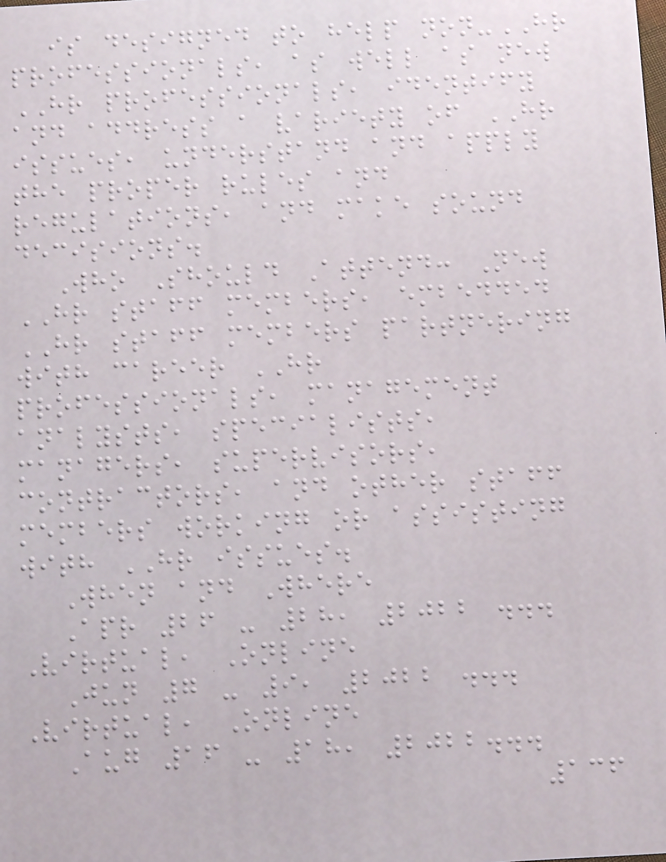is designed to help non-HR
professionals, as well as new
HR professionals, identify
and address a variety of HR
issues, understand and apply
the proper rules and
regulations, and make sound
decisions.
Who Should Attend: New
HR staff members, embedded
HR staff members partnering
with career HR
professionals, management
analysts, specialists,
managers, supervisors,
contractors, and other staff
members working or assisting
with HR issues.
When and Where
Apr 26 - 28, 2022 ...
Virtual, Online
Jun 7 - 9, 2022 ...
Virtual, Online
Aug 16 - 18, 2022...
136
